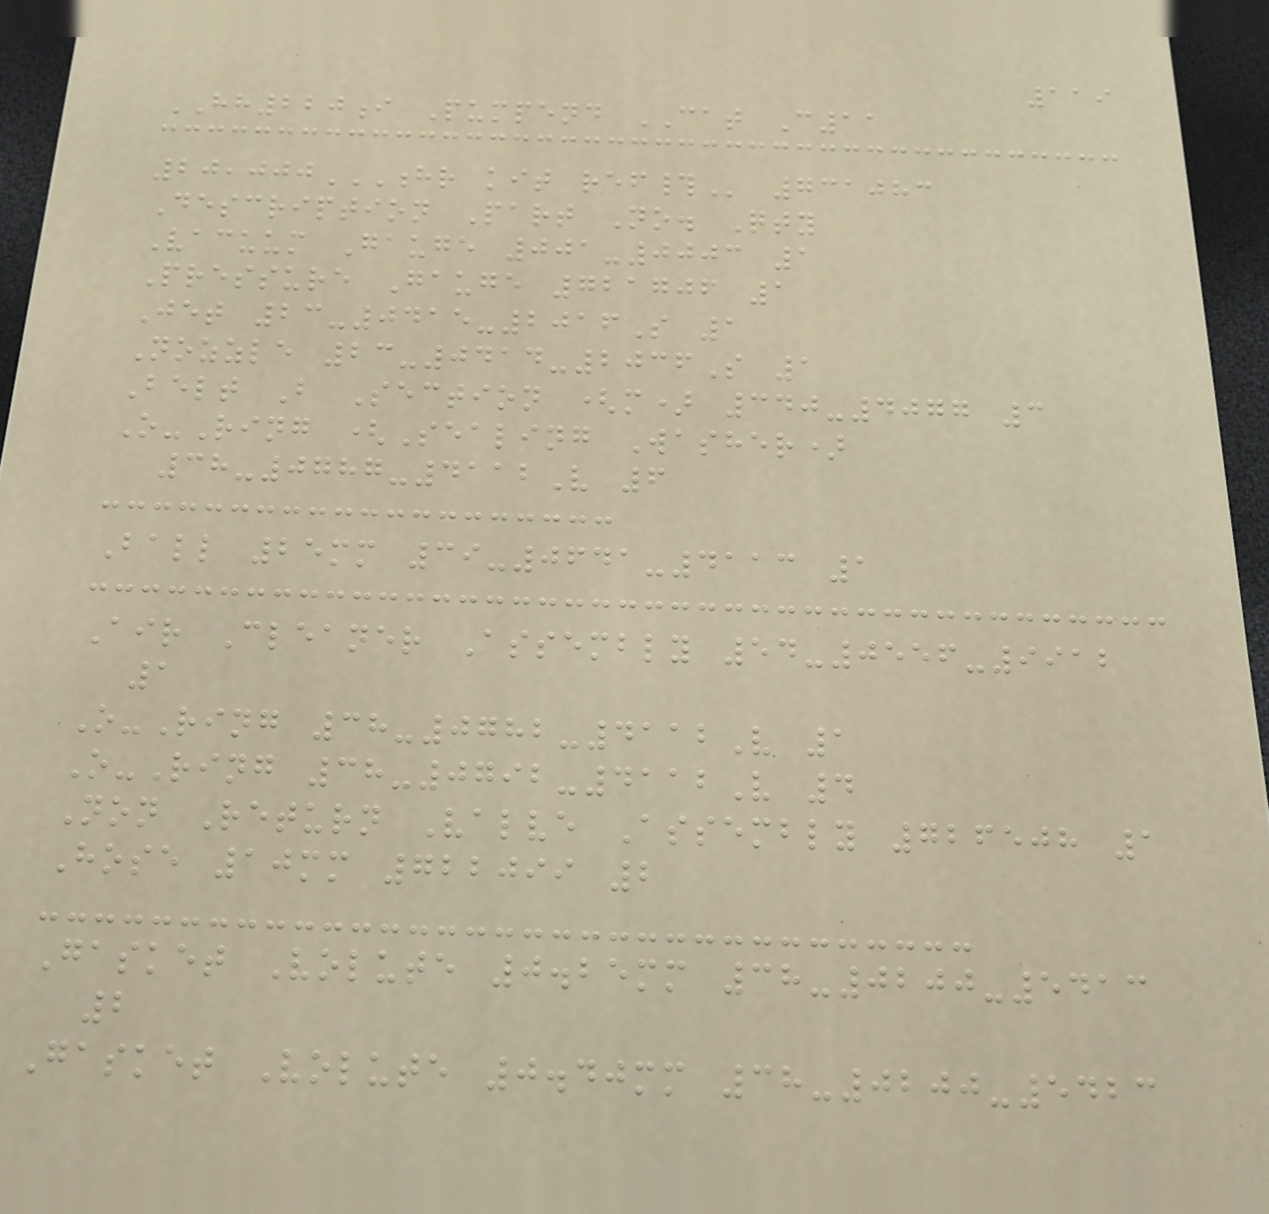119
HH220i Pumpend CAT C11
20,000HR KIT REF# 731083
Description Part No. Qty
Vacuum Gauge 001-0003 1
Pressure Gauge 721706 1
Jet 23-0415-2016S 1
Nozzle 23-0414-2036S 1
Belt B Section (m) 340-4077 3
O-Ring (Sealing Washer)
38-0787-4112V 6
Ball 25mm 39-0641-4113 1
Air Cleaner Assembly 54-0556-9912
1
O-Ring 38-0782-4112V 1
O-Ring 38-0792-4112V 4
Non Return Valve Assembly 726508 1
Hose 10mm 722099 2
Gasket Volute 0.25mm 38-0200-5413
2
Gasket Volute 0.40mm 38-0200-5423
